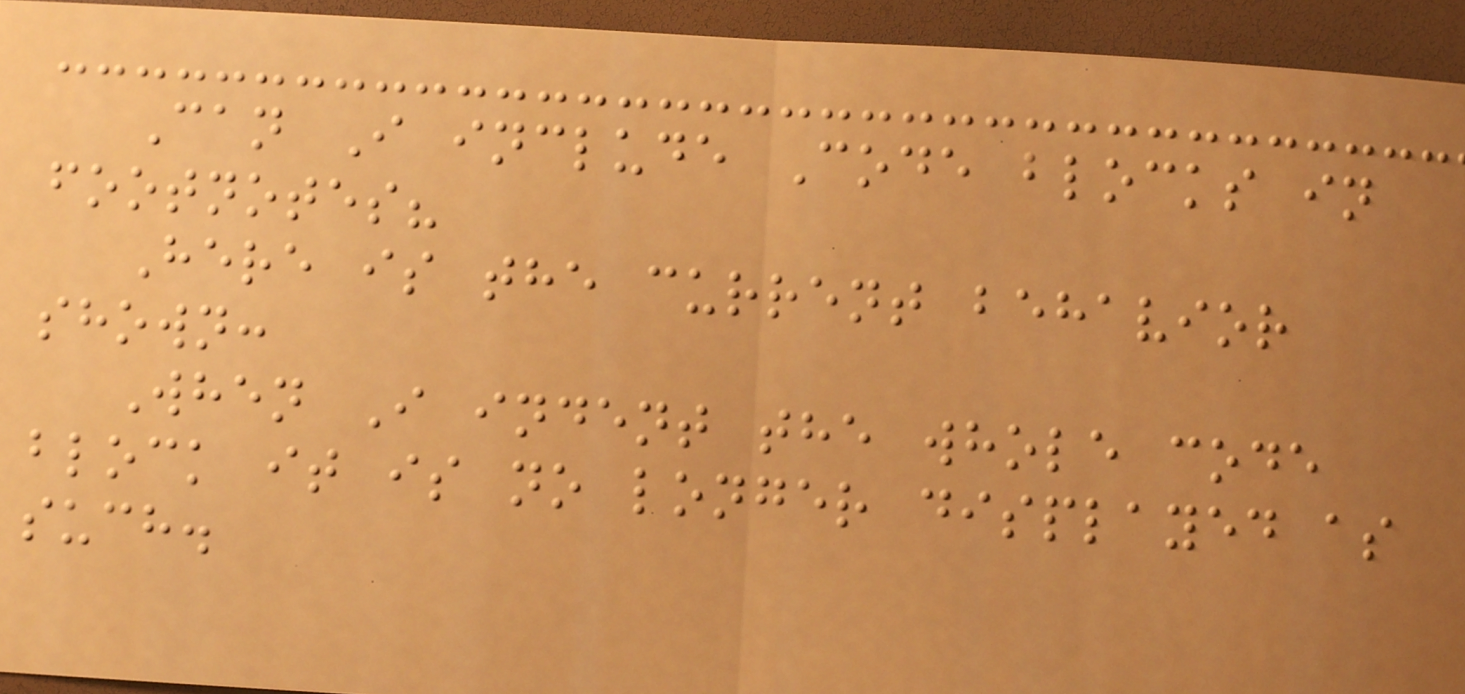Can I include Code blocks in
footnotes?
Here is the current behavior
shown:
When I indent the whole code
block it is no longer displayed as
such.
